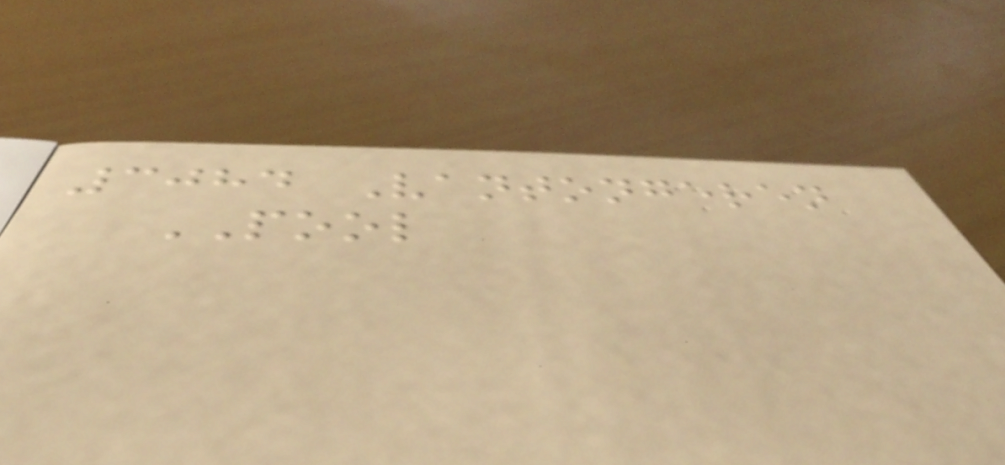3084 Vantongeren
POOL
